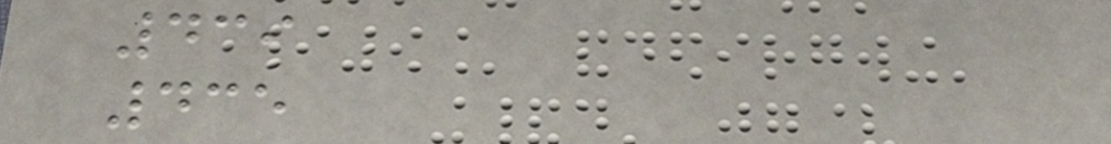439
435
